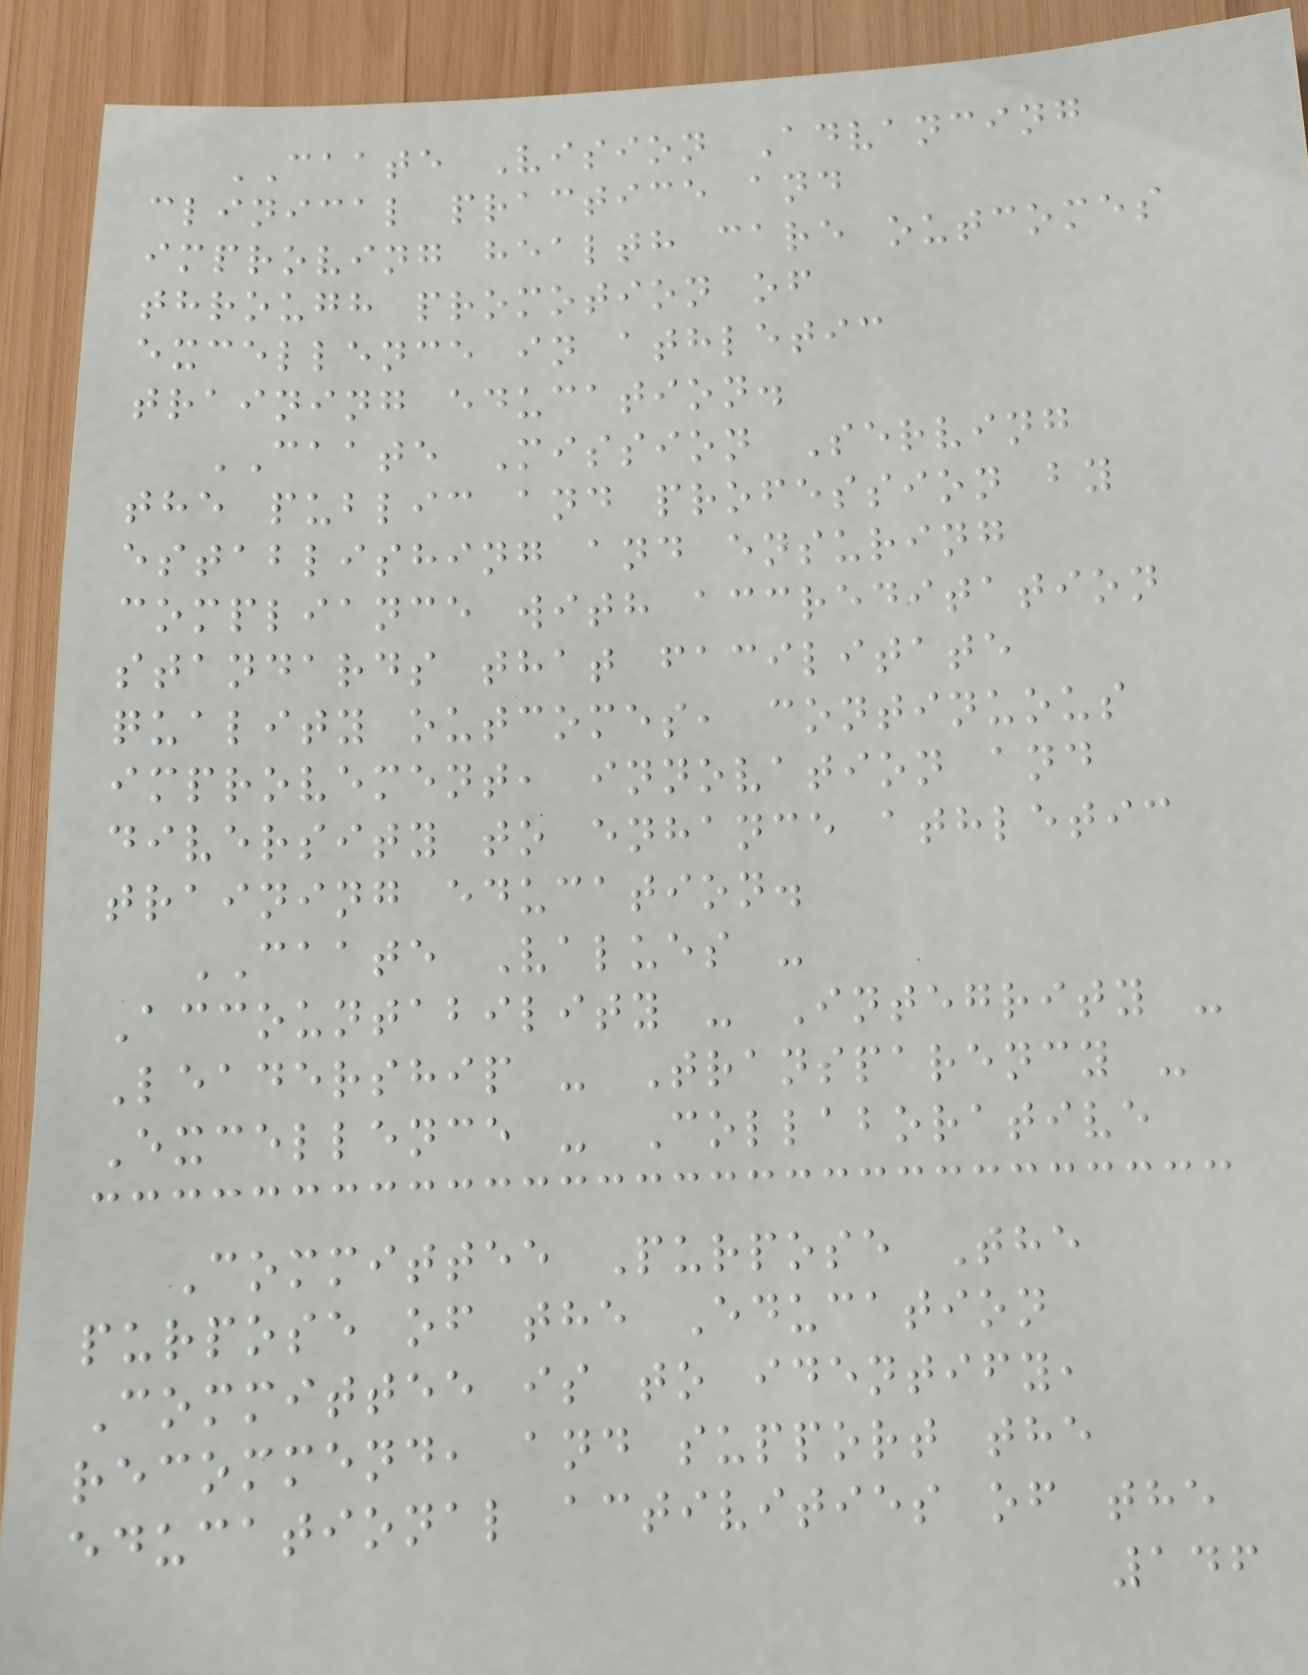CAATE Vision Advancing
clinical practice and
improving health care outcomes
through promotion of
excellence in athletic
training education.
CAATE Mission Serving
the public and profession by
establishing and ensuring
compliance with accreditation
standards that facilitate
quality outcomes, continuous
improvement, innovation and
diversity to enhance athletic
training education.
CAATE Values -
Accountability - Integrity -
Leadership - Transparency -
Excellence - Collaborative
Committee Purpose The
purpose of the Education
Committee is to identify,
recommend, and support the
educational activities of the
146
